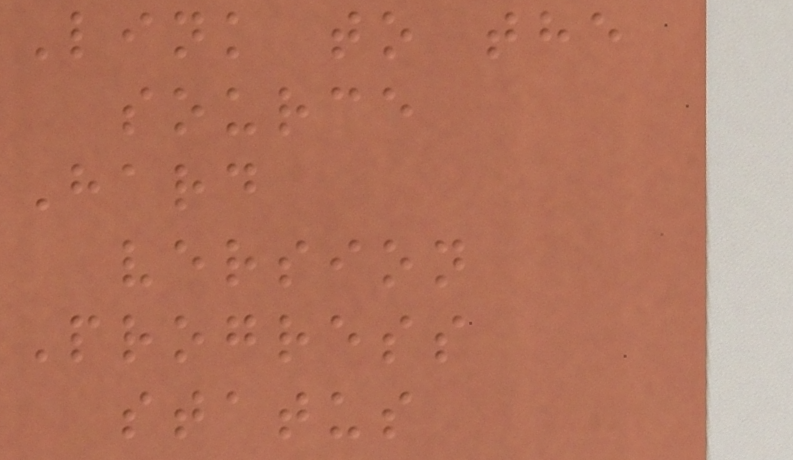Link to the
source
Hard
version
Progress
status
